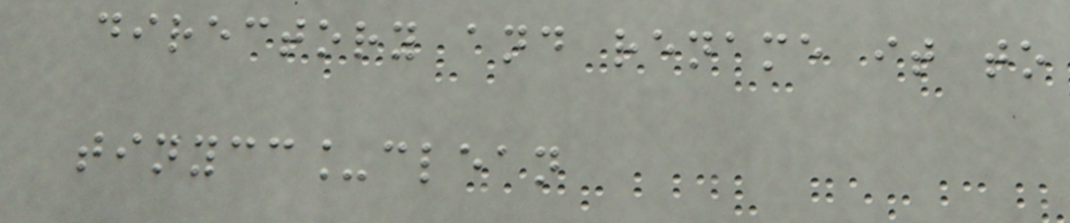directory and rename it to
tinycc_clean
